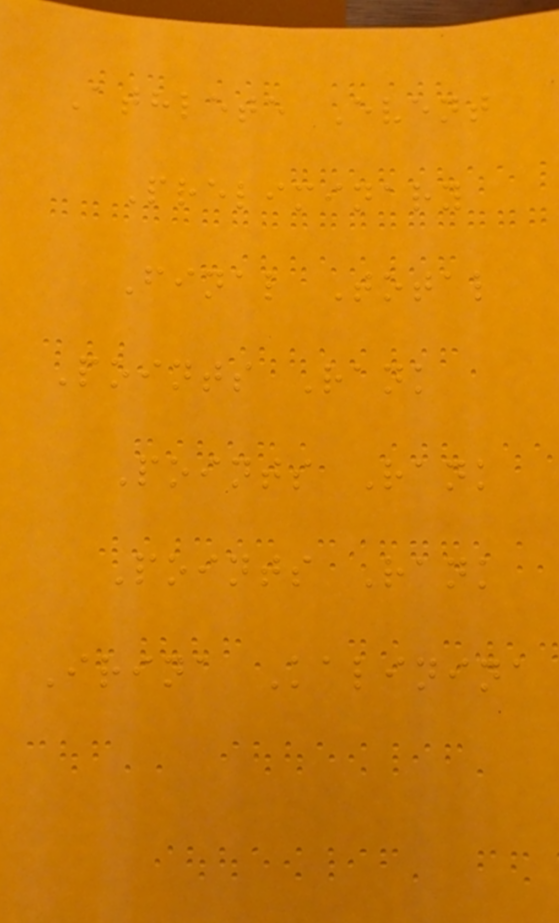Athlete Event
Preliminary
Final Total
Points Rank
Points Rank
Points Rank
Irina Kalinina
